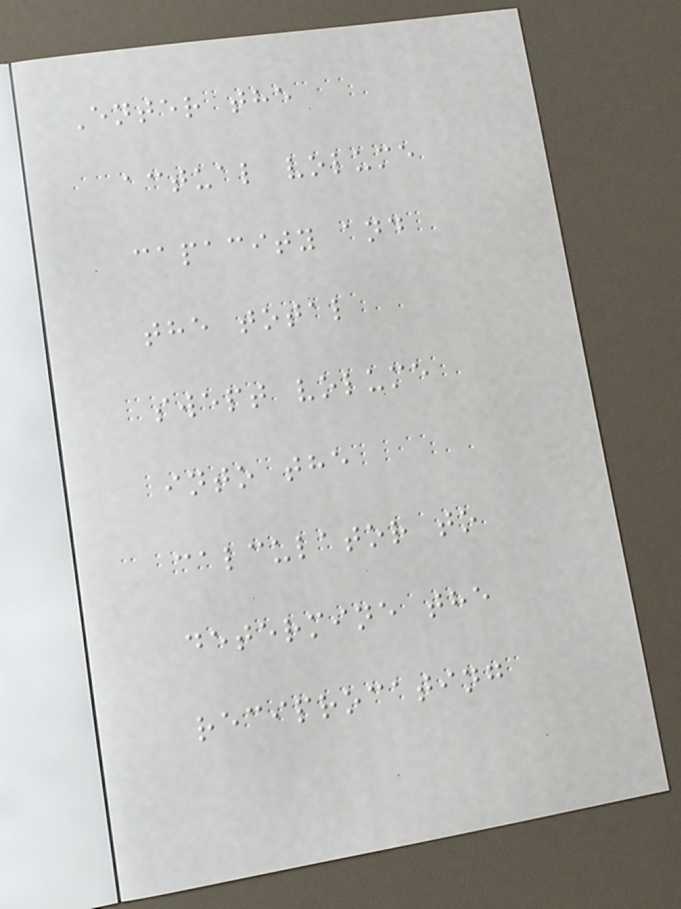Enter the
actual volume
capacity and
the total
swept volume
into the
calculator to
determine the
reciprocating
